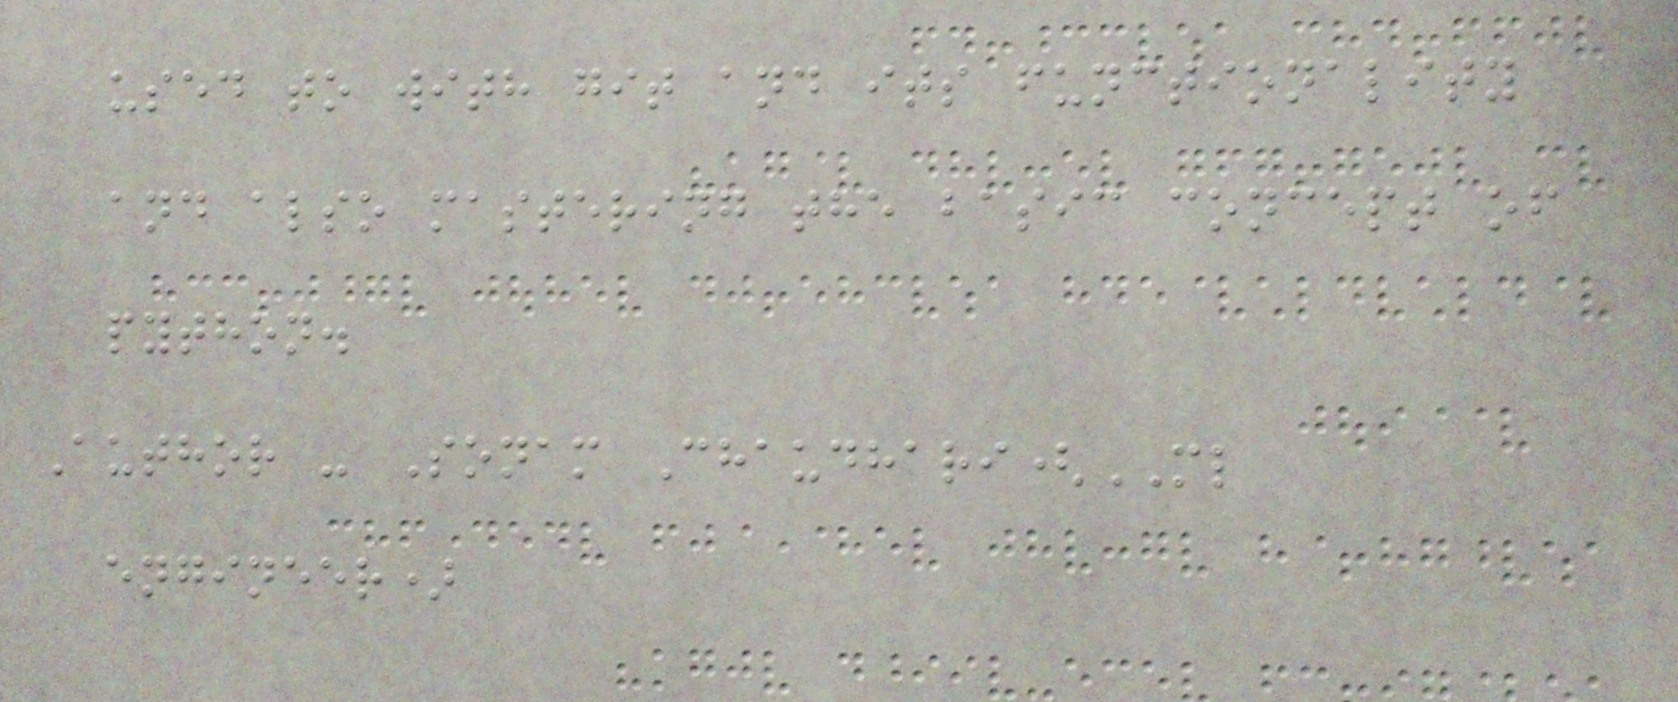used to with git and its functionality
and also mastering the basic concept of
python.
Author - Sonam Chaudhari(ML
engineer)
